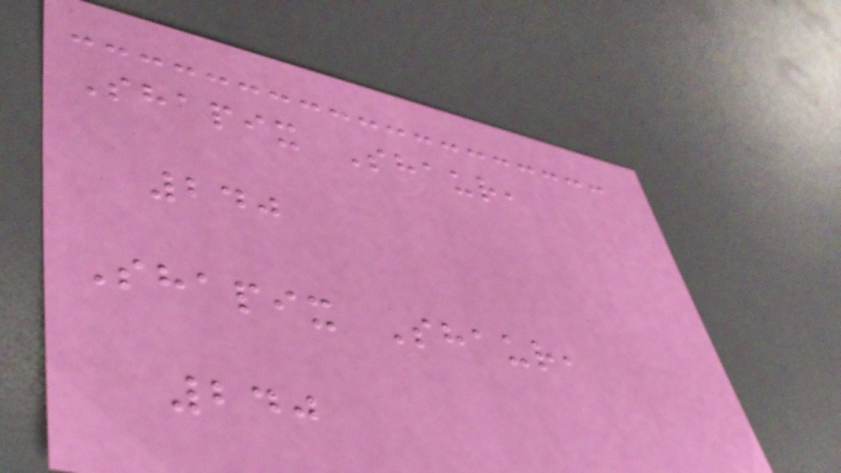Shapix Shaur,
240
Shapix Shaur,
240
